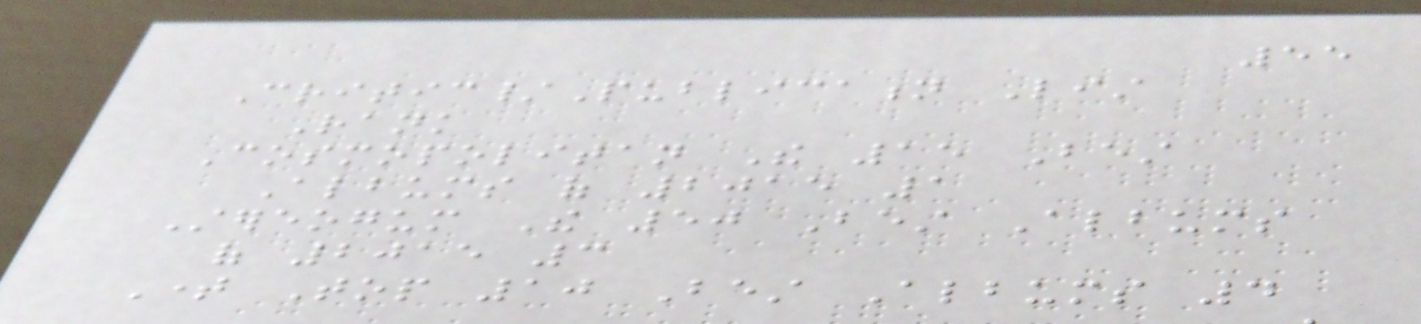55
Critic/Publication List
Rank
Cosmopolitan The 15 Best
Albums of 2015 1
Stereogum The 50 Best Albums
of 2015 3
Time Top 10 Best Albums 4
